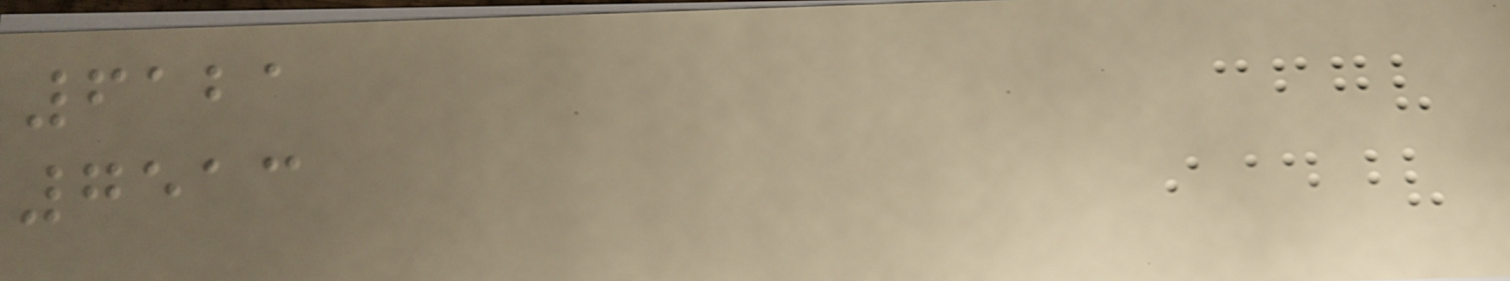6121
7513
